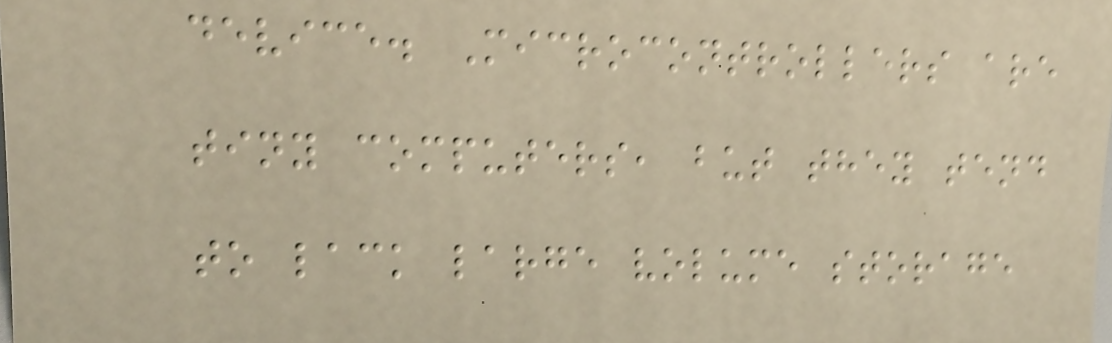device. Microcontrollers are
tiny computers, but they tend
to lack large volume storage
